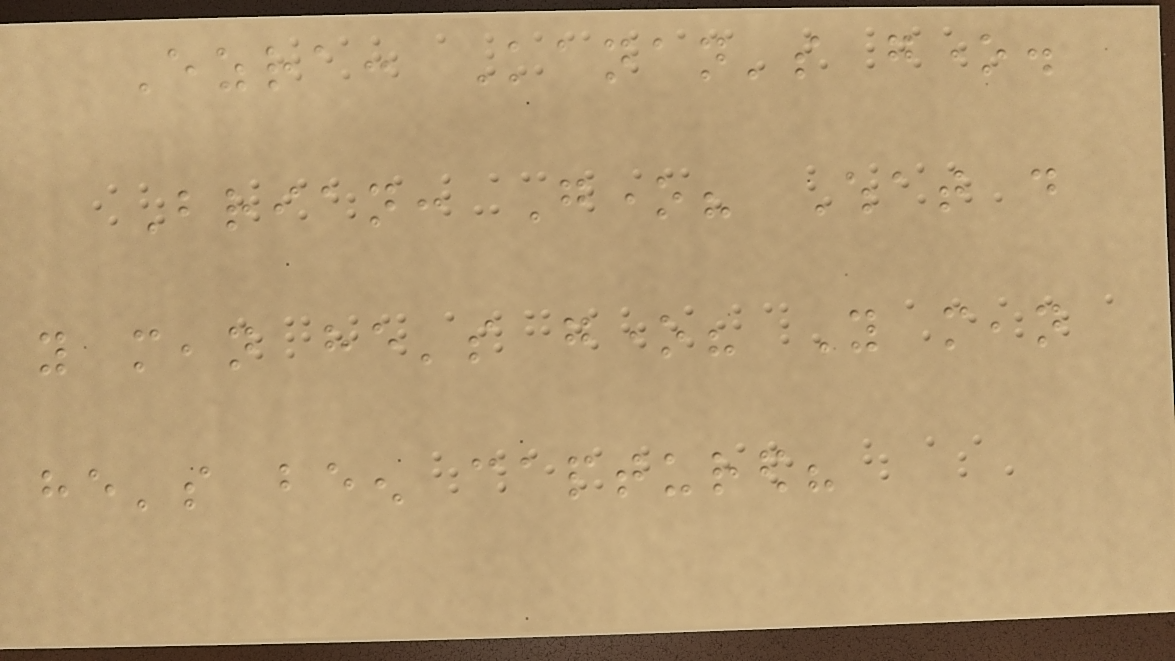Ezra: Kanan's gone.
Brian: Gone? What do
you mean he's gone? You mean
he's been captured?
